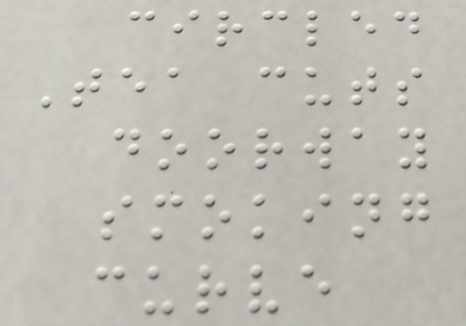circled
Tea cuts
doorway
smoking
curve
